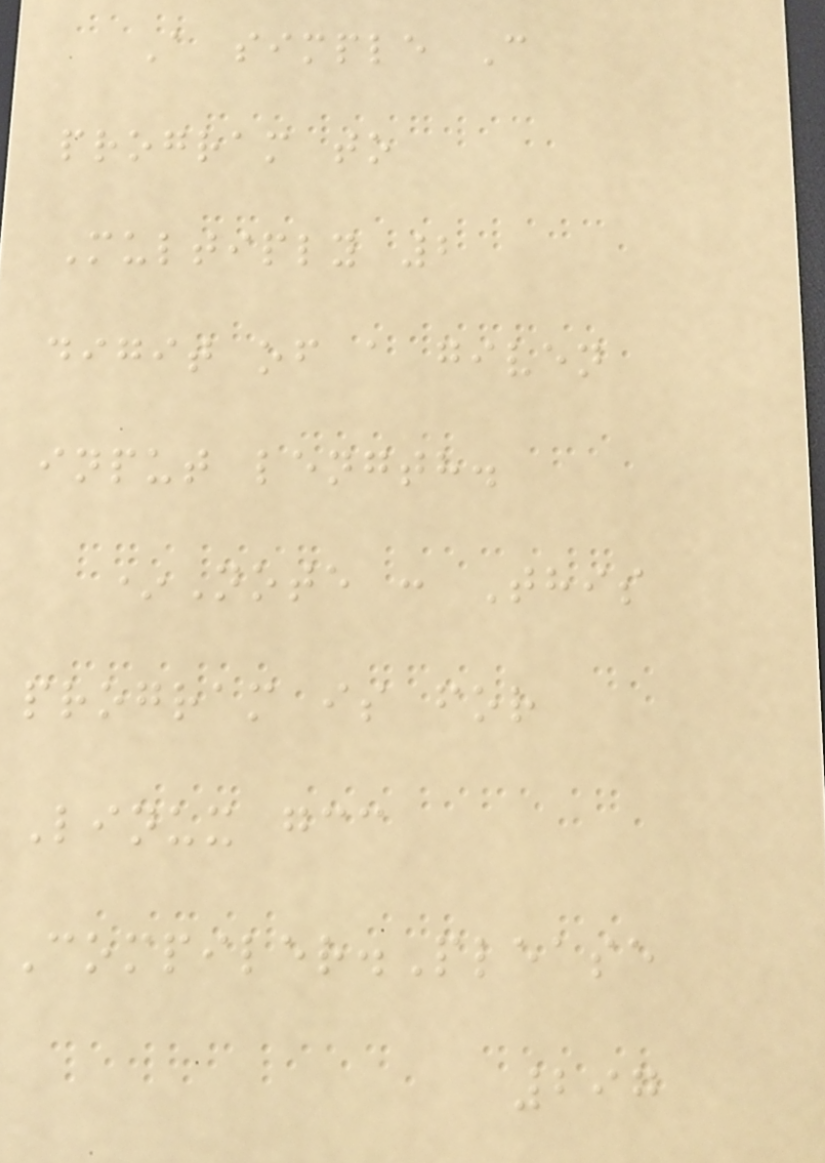A simple C
program to
Multiply 2
digit of a given
input length.
*Note : This
program is for
Linux gcc
Compiler.Please
297
